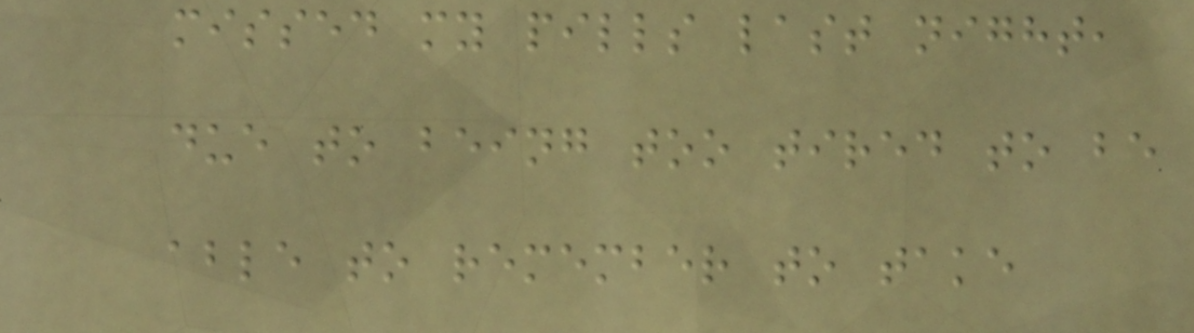missed my pills last night,
due to being too tired to be
able to remember to take
